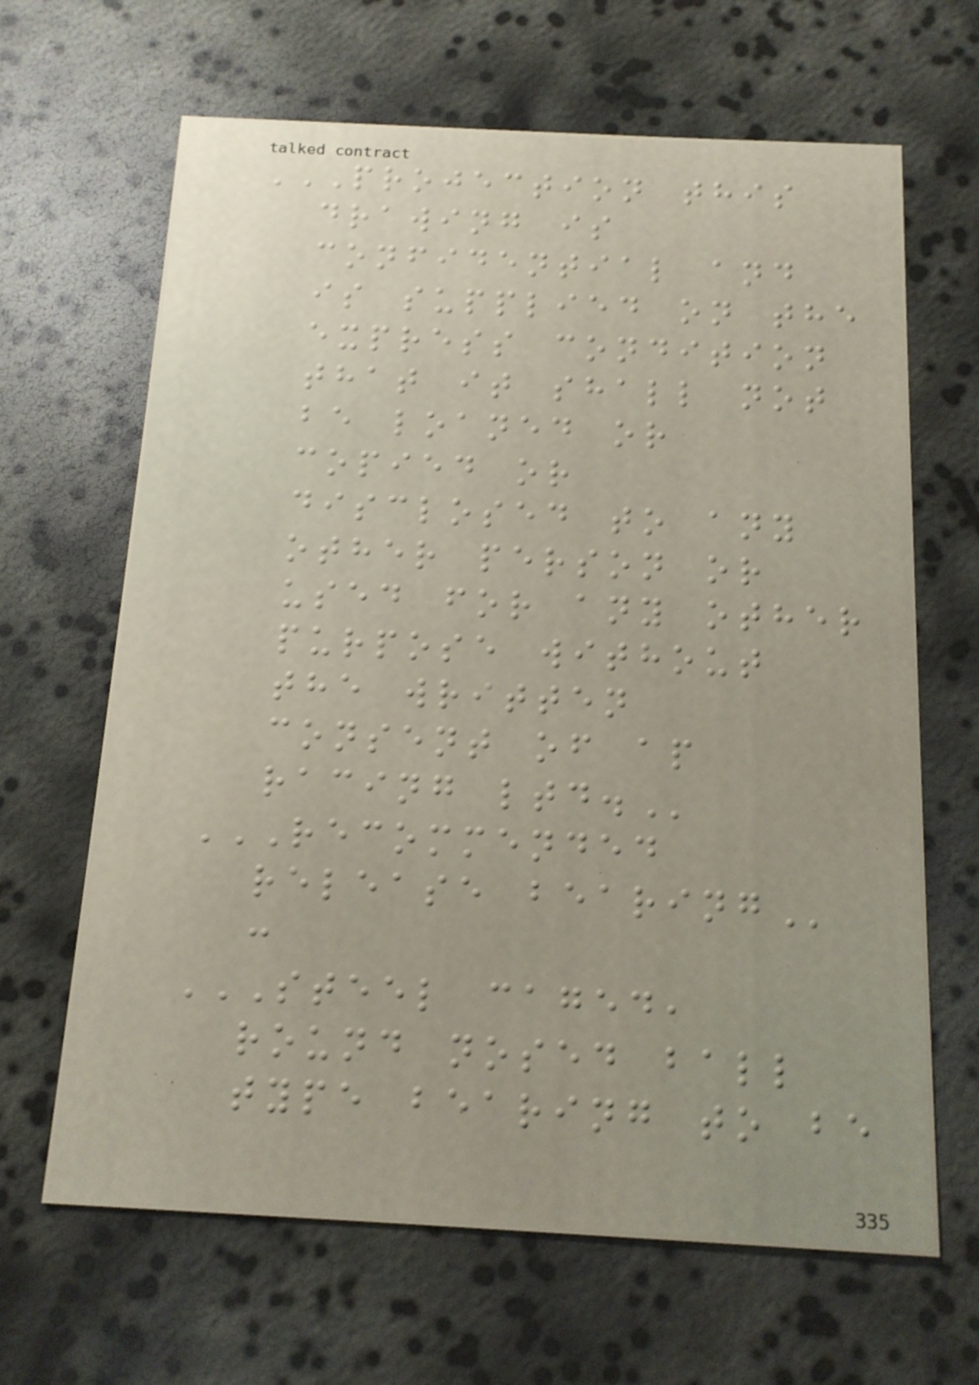PROJECTION THIS
DRAWING IS
CONFIDENTIAL AND
IS SUPPLIED ON THE
EXPRESS CONDITION
THAT IT SHALL NOT
BE LOANED OR
COPIED OR
DISCLOSED TO ANY
OTHER PERSON OR
USED FOR ANY OTHER
PURPOSE WITHOUT
THE WRITTEN
CONSENT OF AP
RACING LTD.
RECOMMENDED
RELEASE BEARING
:
STEEL CAGED,
ROUND NOSED BALL
TYPE BEARING TO BE
